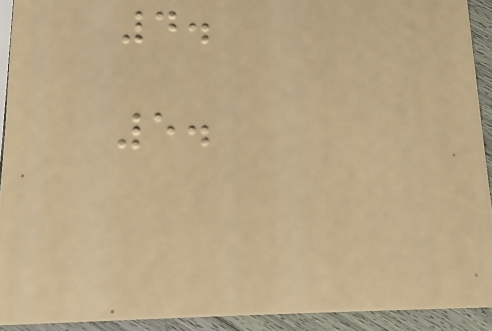4.
5.
